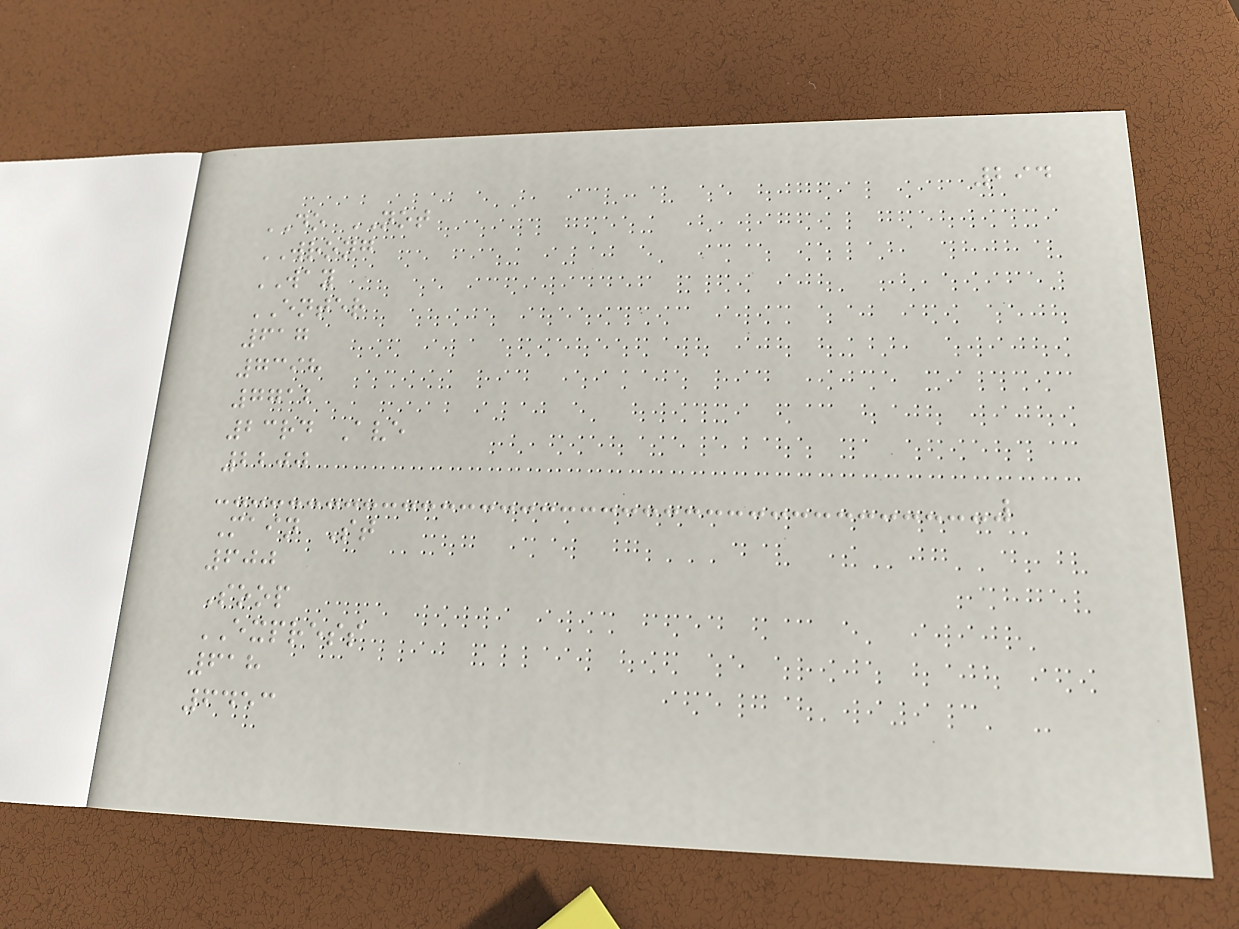294
DO NOT
WRONG
WAY
ENTER
617
7398
7712
23rd Ave
2200
Main St
600
Soop
EXPRESS
618
6453
